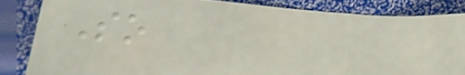So
